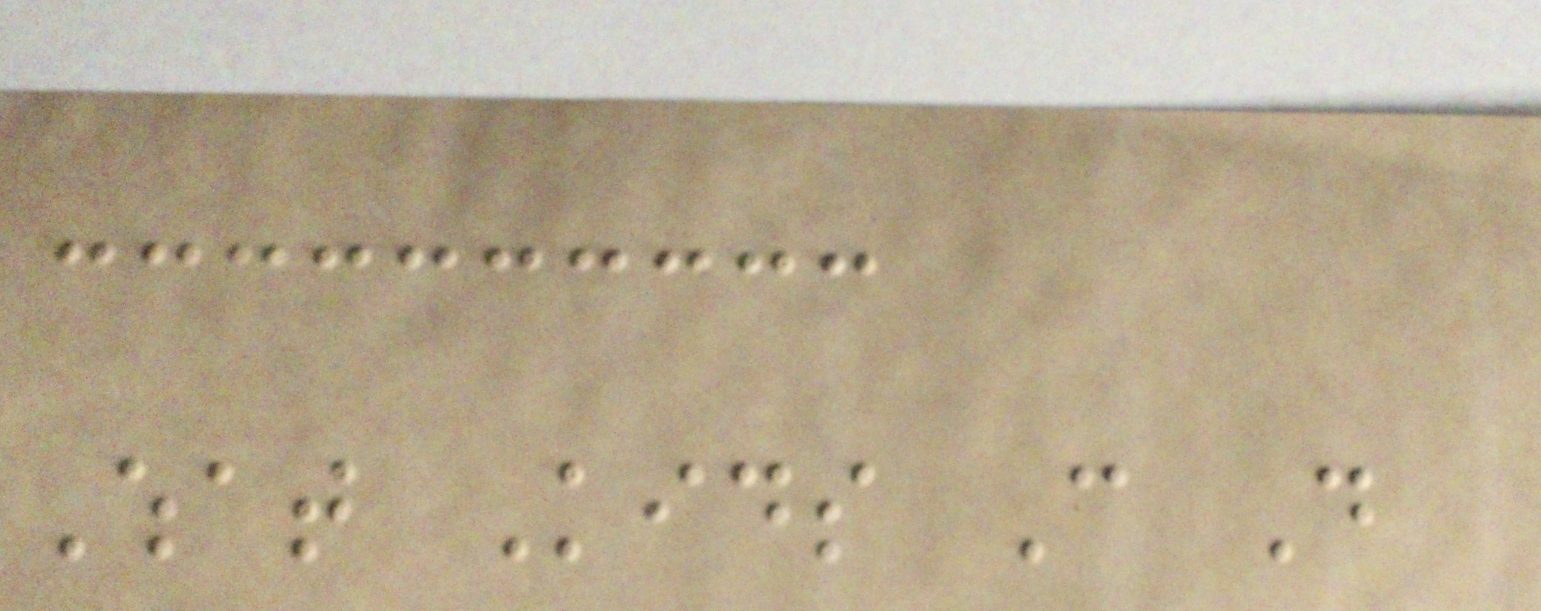What Kids Can Do
